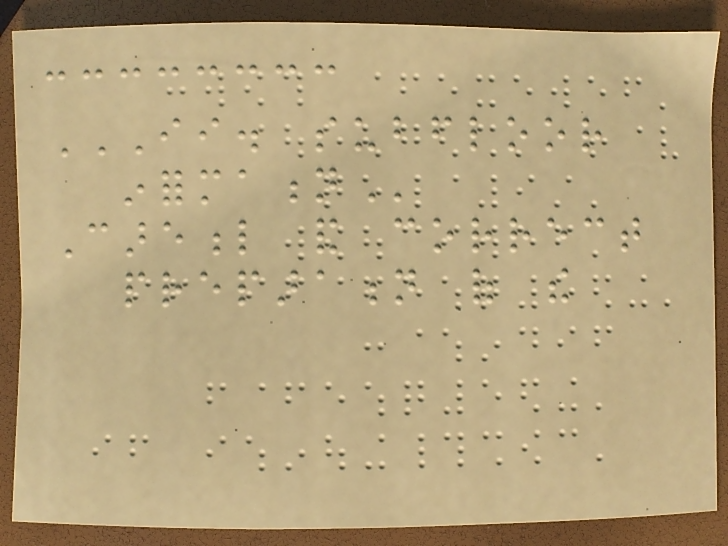II. SUBFLOOR
INFORMATION
Careful and correct
preparation of the
